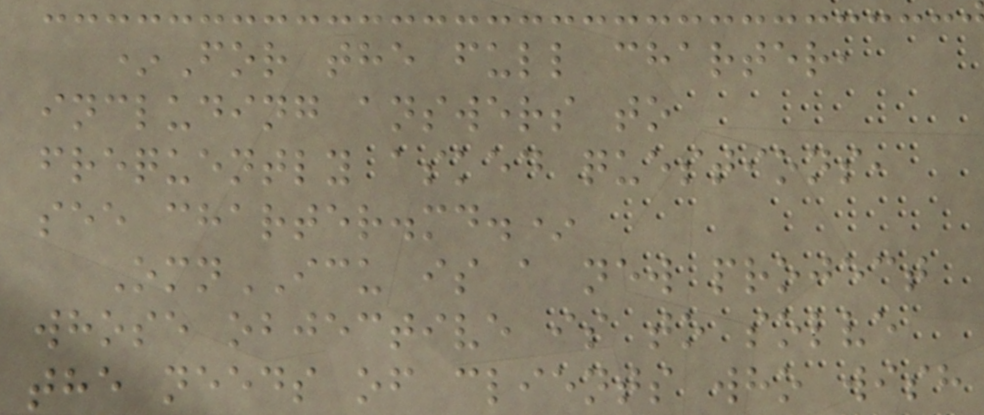*For the full charter,
including answers to
frequently asked questions,
see charter.md.*
OmnICU is a new project
whose objective is to solve
the needs of clients who wish
